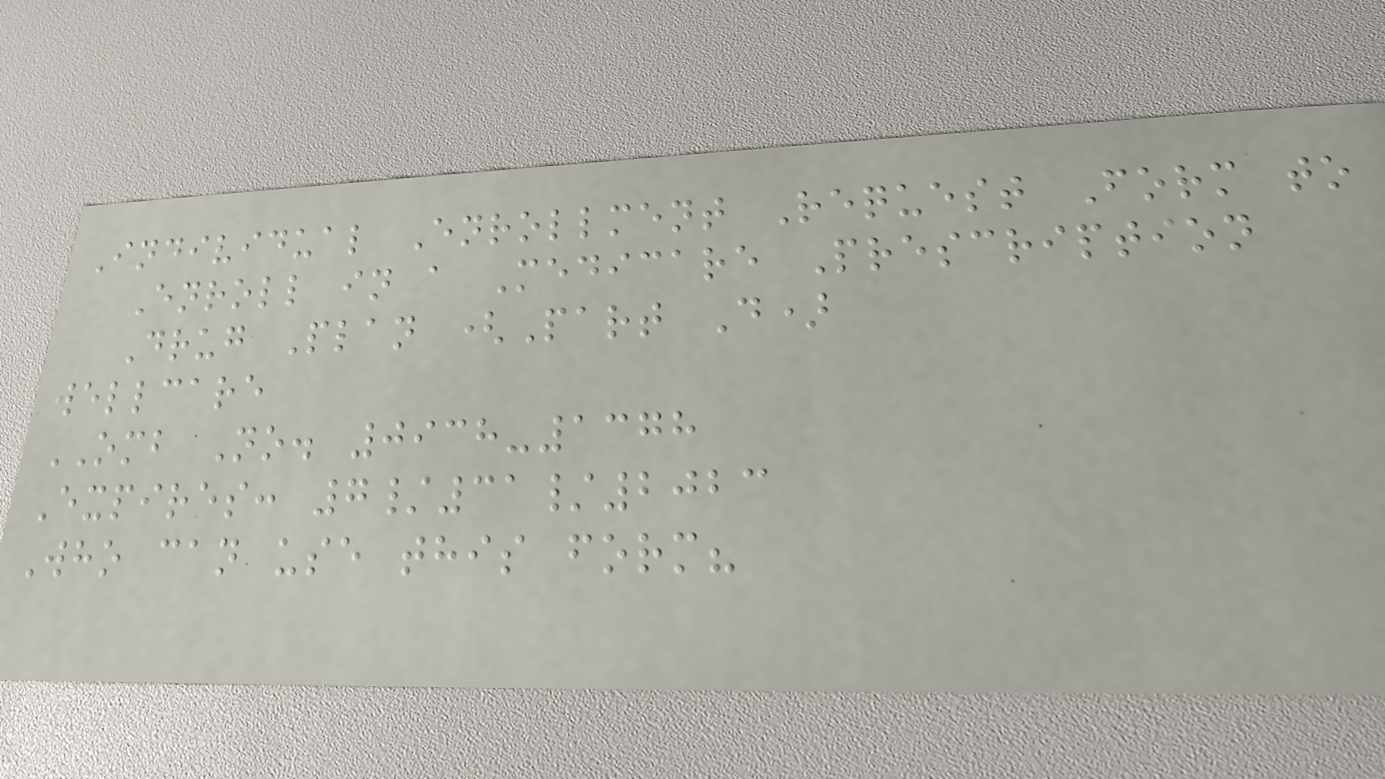Individual Enrollment Request Form to
Enroll in a Medicare Prescription
Drug Plan (Part D)
wellcare
OMB No. 0938-1378
Expires: 7/31/2023
Who can use this form?
